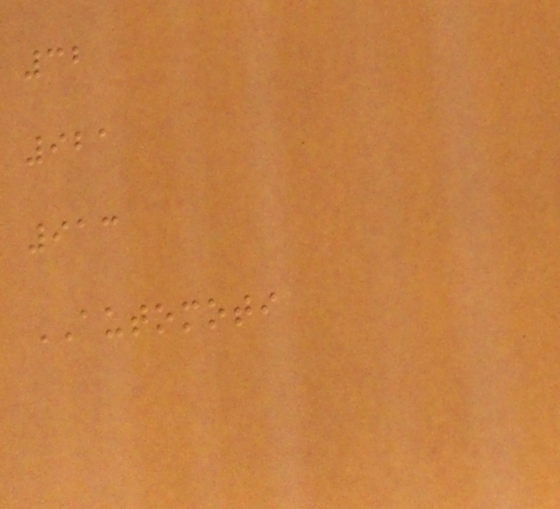32
921
913
AUTOMOTI
